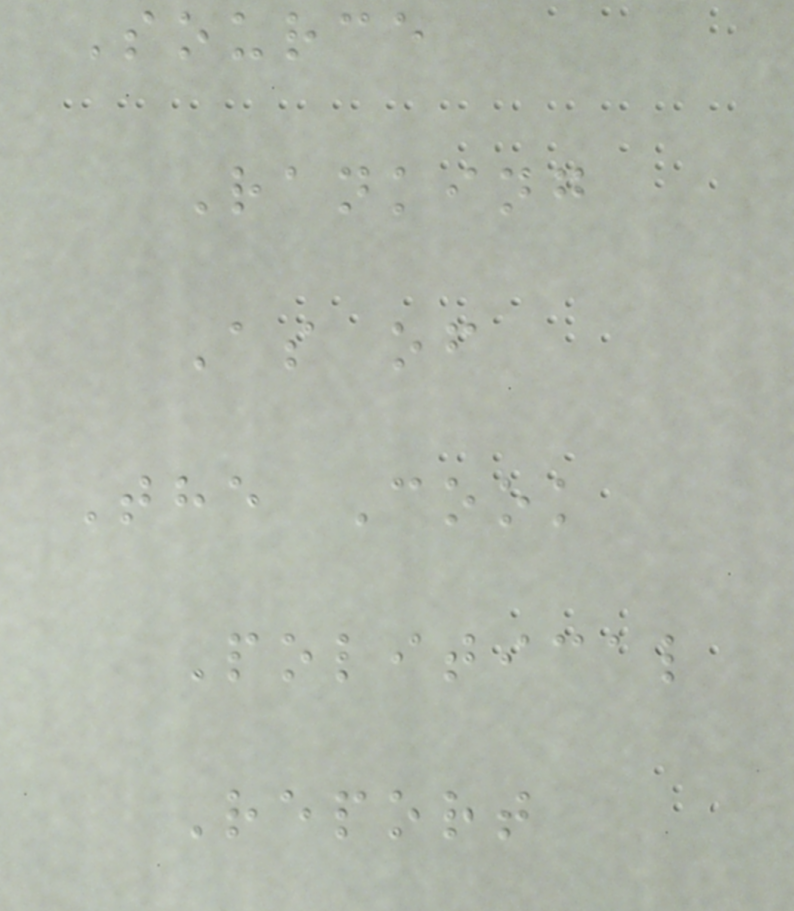Source
Ranking
As of
The Cook
Political
Report
